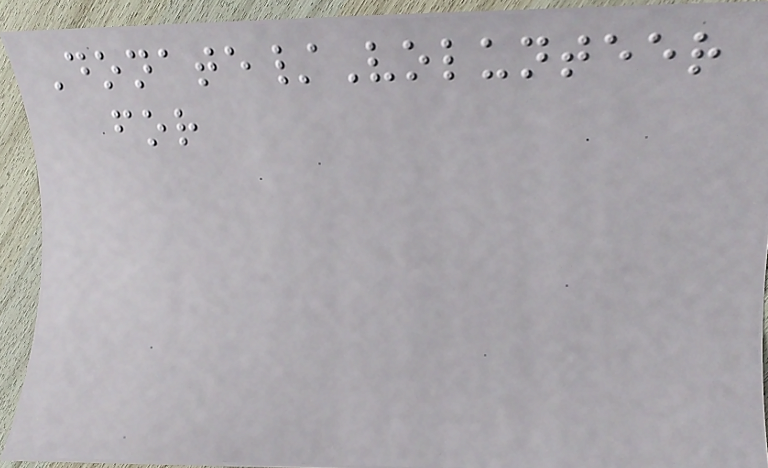Donate/Volunteer
for
